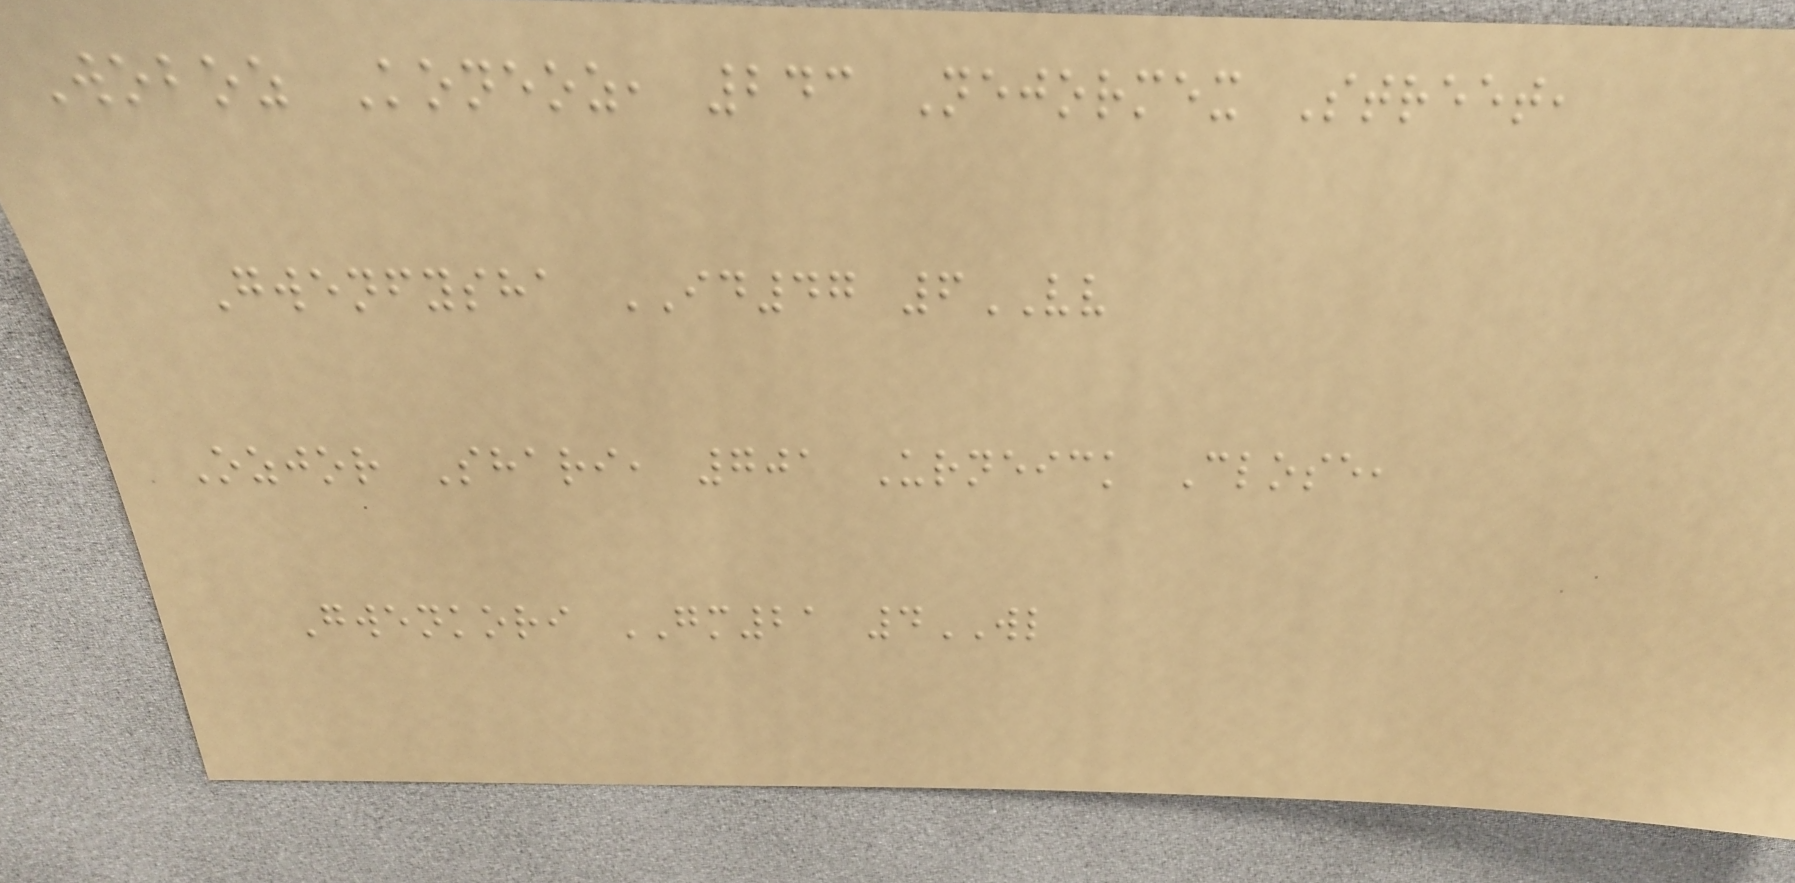Woboz Koneoz, 243 Nejormex Street,
Gwenfysha ID47 6VV
Ozjor Shari, 701 Urneick Close,
Gwenkori GM21 4WL
